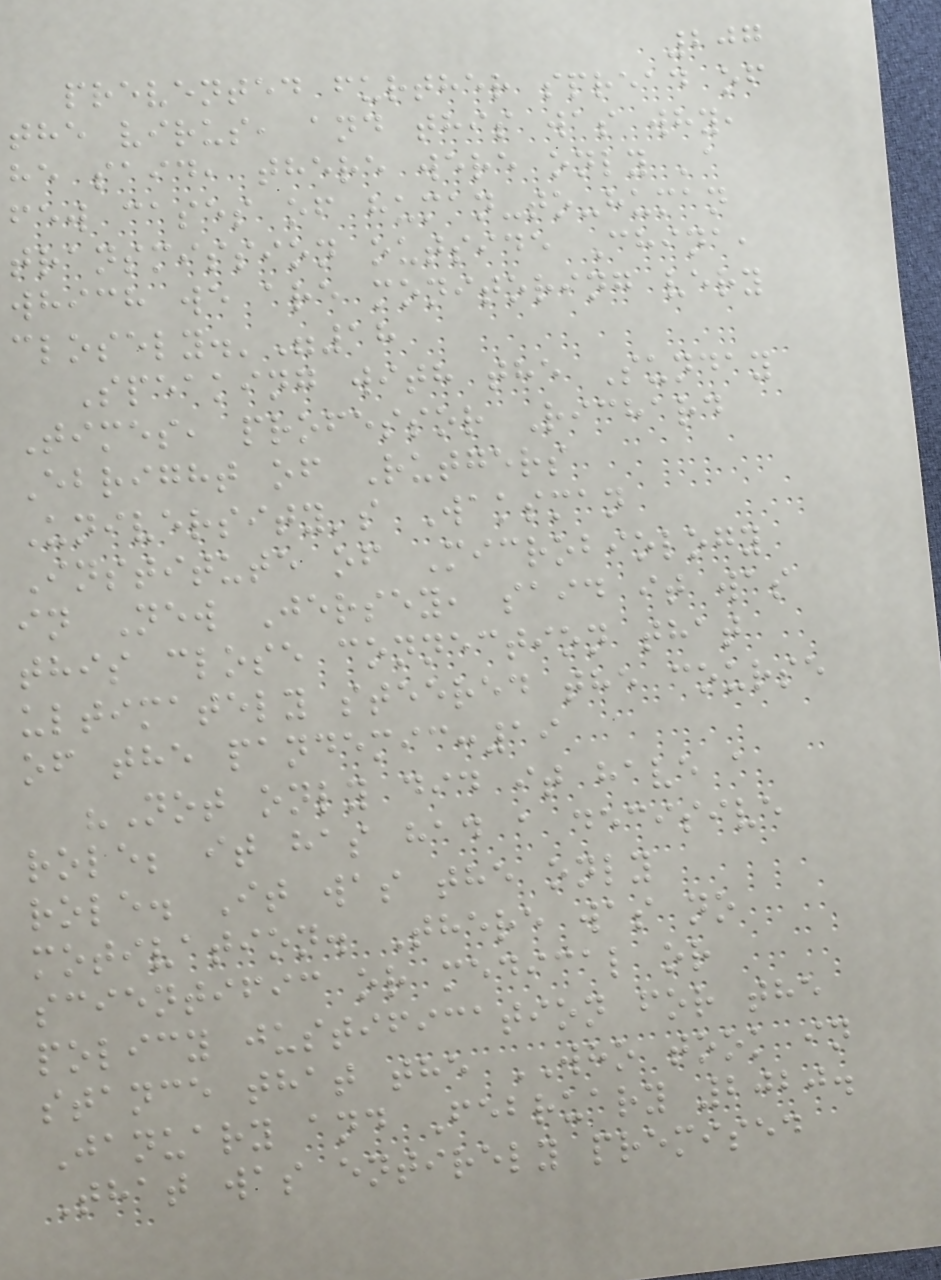207
prevented further spread of
the virus, and this was why,
he said, there were only 'a
few cases of human-to-human
transmission outside China,
which we are monitoring very
closely.'"18
Speaking with the Sunday
Times, professor Richard
Ebright of Rutgers
University's Waksman
Institute of Microbiology
in New Jersey, said it was
this close connection that
ultimately steered the course
of the pandemic:19
"Not only did it have a
role; it has had a decisive
role. It was the only
motivation. There was no
scientific or medical or
policy justification for the
stance that the WHO took in
January and February 2020.
That was entirely premised
